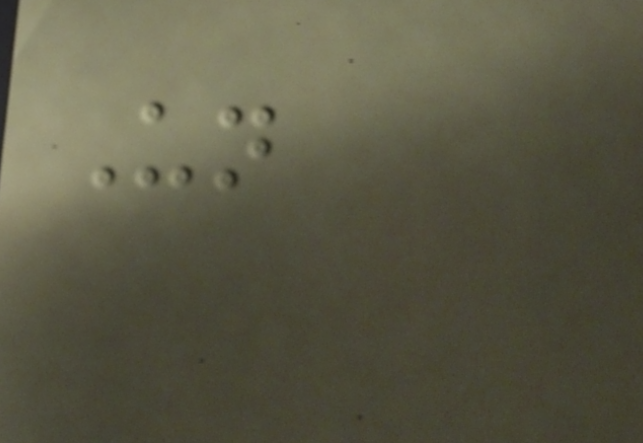Un
